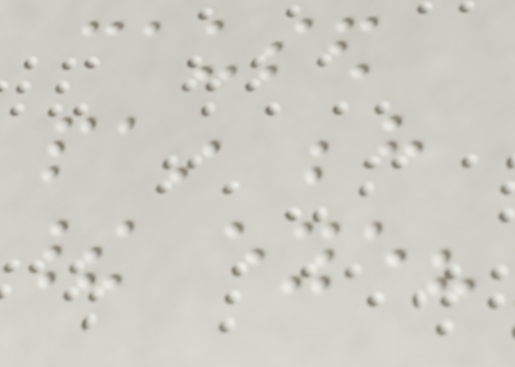caused
pain behind
their eye?
